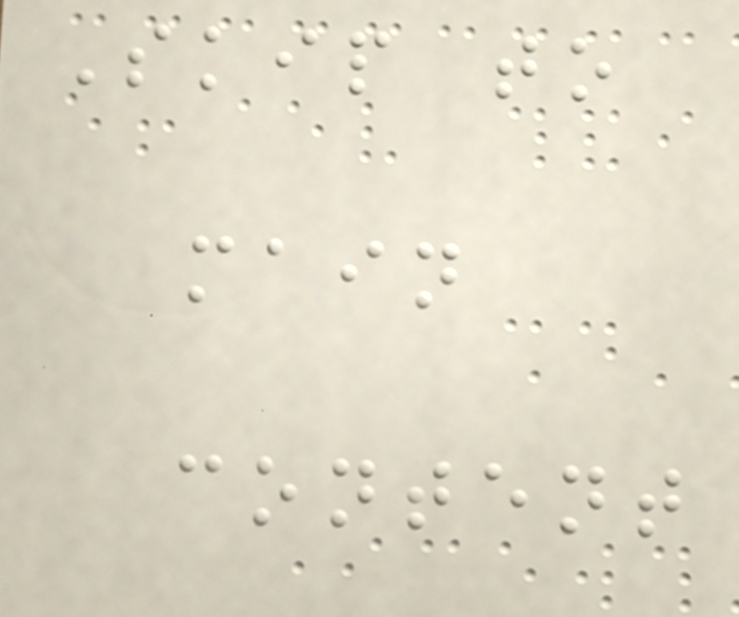Skip to
main
content
